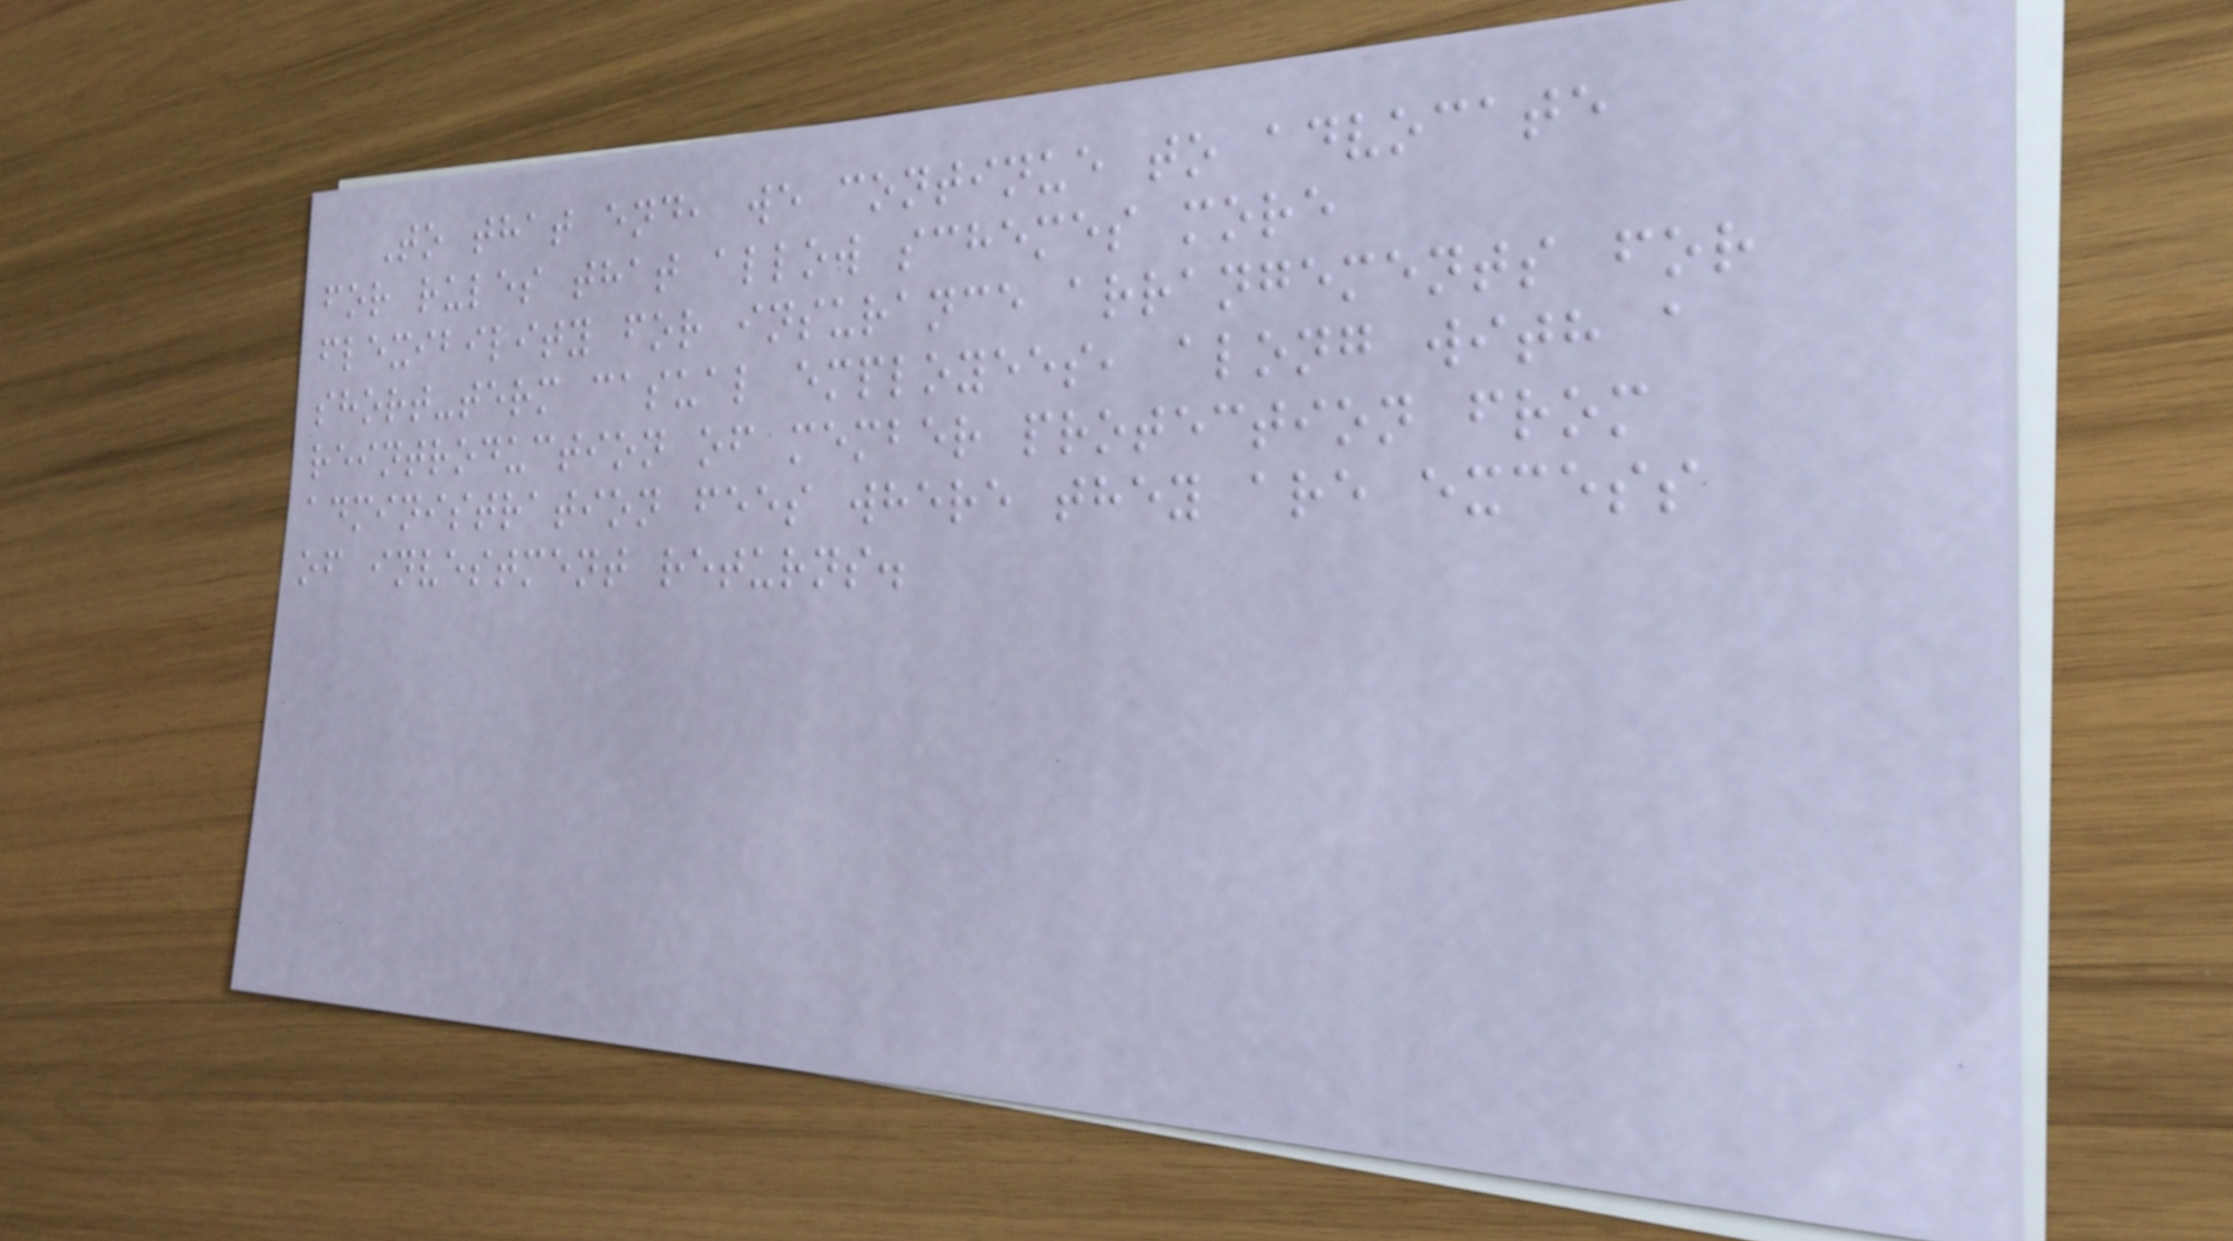To that end, we continue to advocate
for rules that allow schemes more
flexibility for insurance arrangements for
short-term casual employees, along with a
reintroduction of member protection from
administration fees where they are excess
of investment returns.
